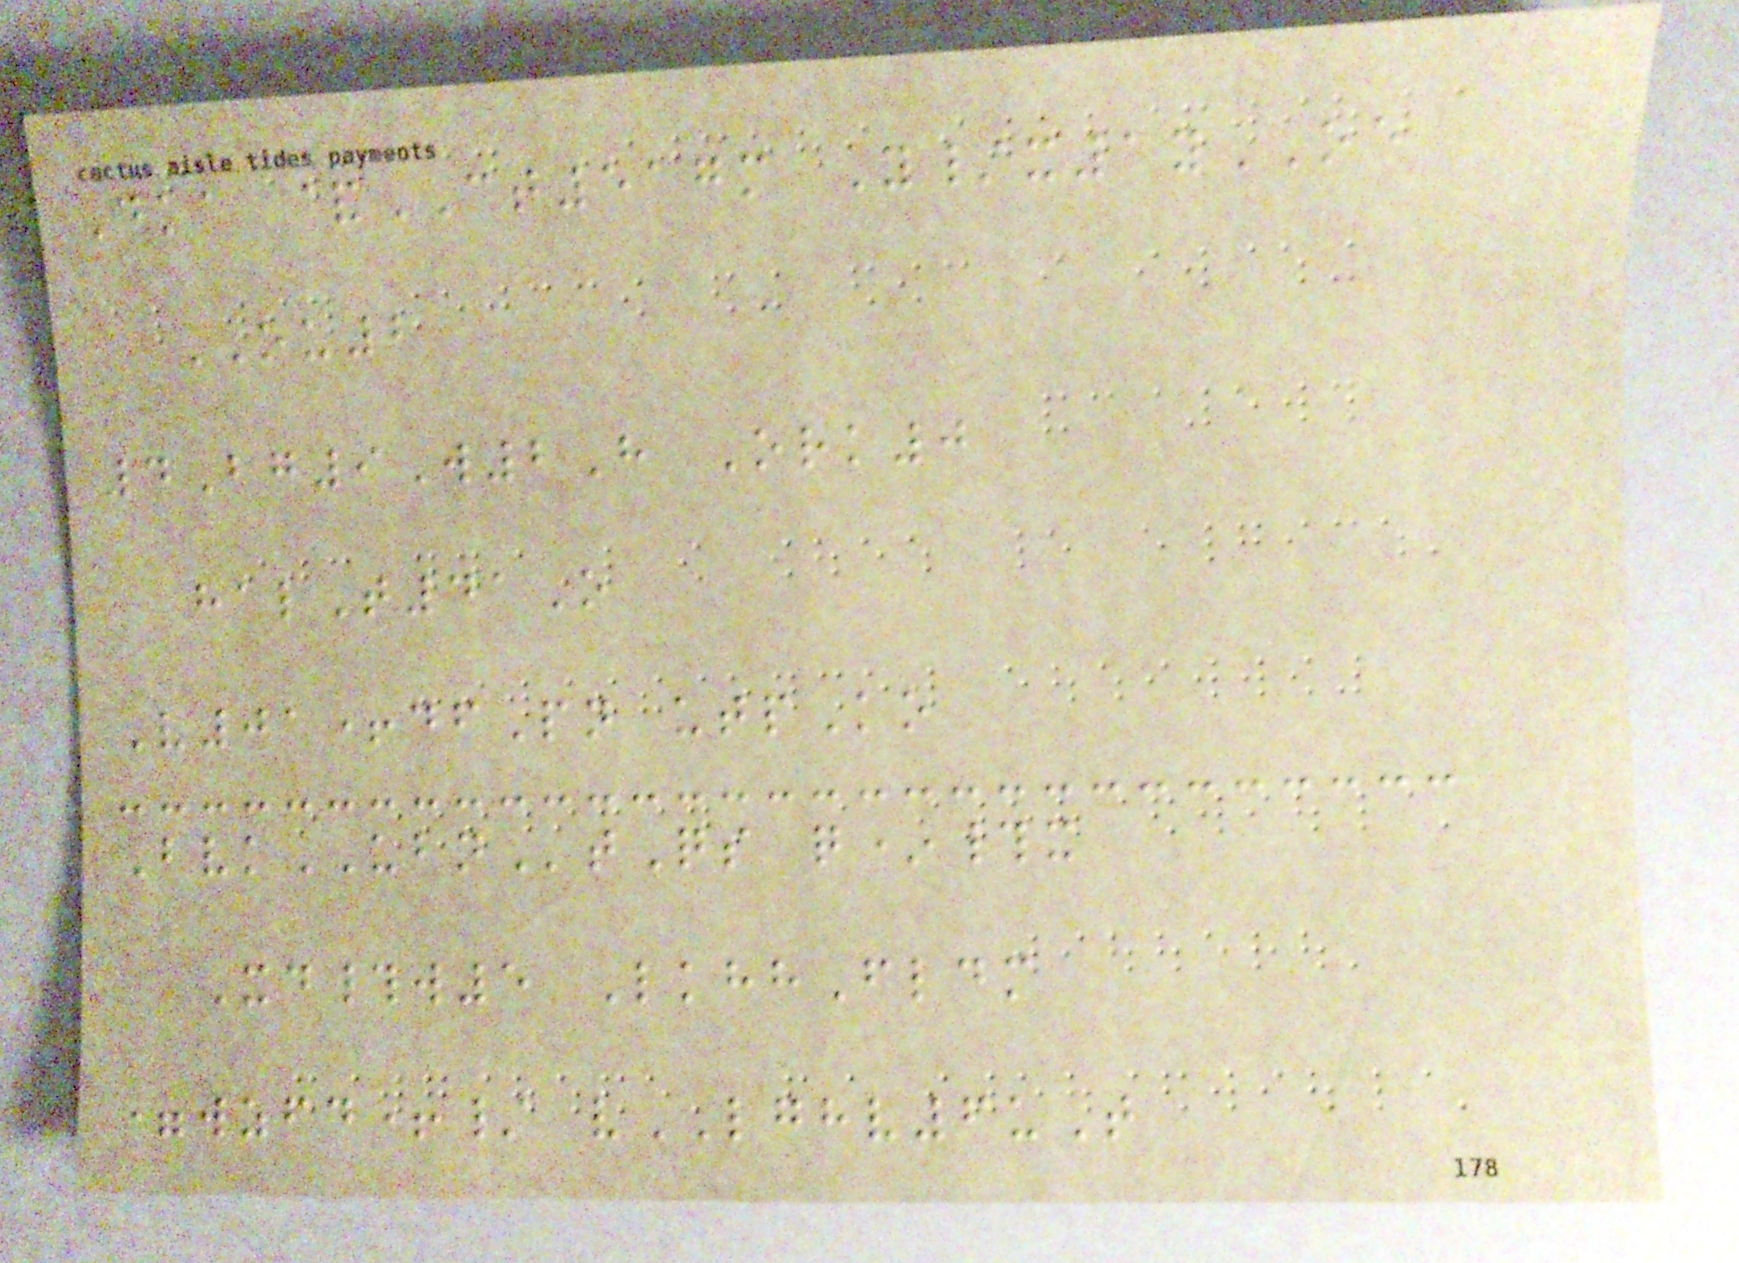Dka &CT517m Y/x1yOE
OU2
4Bg9W2H Ork0
halT41O
V01+dfPn utpKo
BvkUBNtQs q*#x
Xd#w5 LkhhFldm
=wzfd+/ vLGHV6uT
